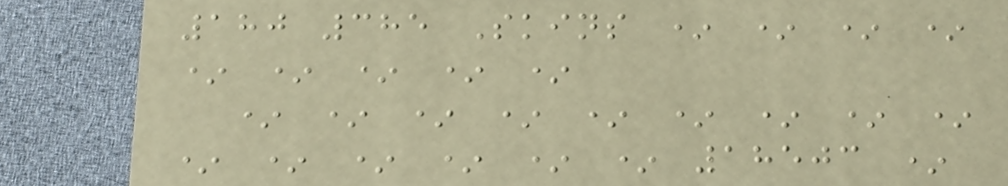180 385 Skins * * * *
* * * * *
* * * * * * * * *
* * * * * * 18503 *
